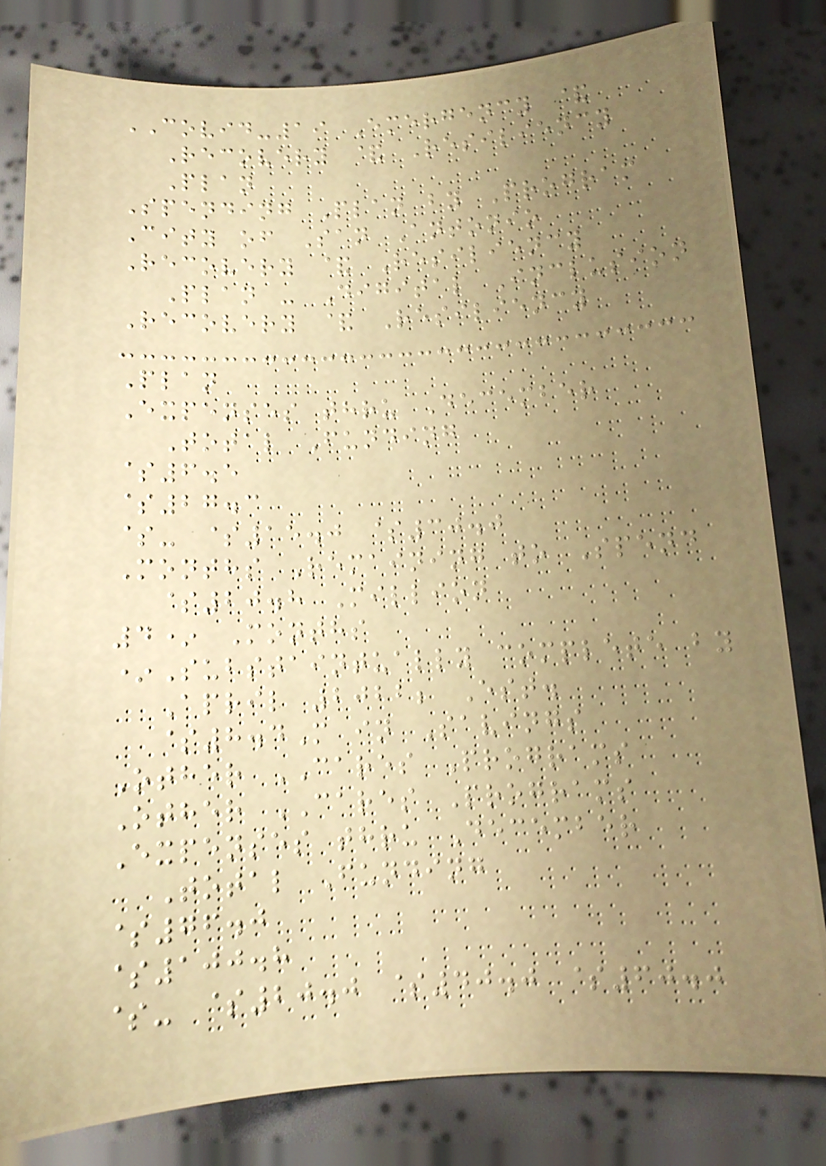COVID-19 Emergency &
Recovery & Resiliency
Plan
Spending Plan by Program
City of San Antonio
Recovery & Resiliency
Plan - Digital Inclusion
Recovery & Resiliency
Plan
Expenses thru December
Total Funding
$6.5
$27.3
$- $15.0 $30.0
Months Remaining to Spend
$20.8 Million
4* Months
*Substaintually complete by
April 2022; Est.
$8.4M in Savings
Other CARES Programs
Other CARES Programs
Expenses thru December
Total Funding
$76.0
$100.8
$- $20.0 $40.0 $60.0
